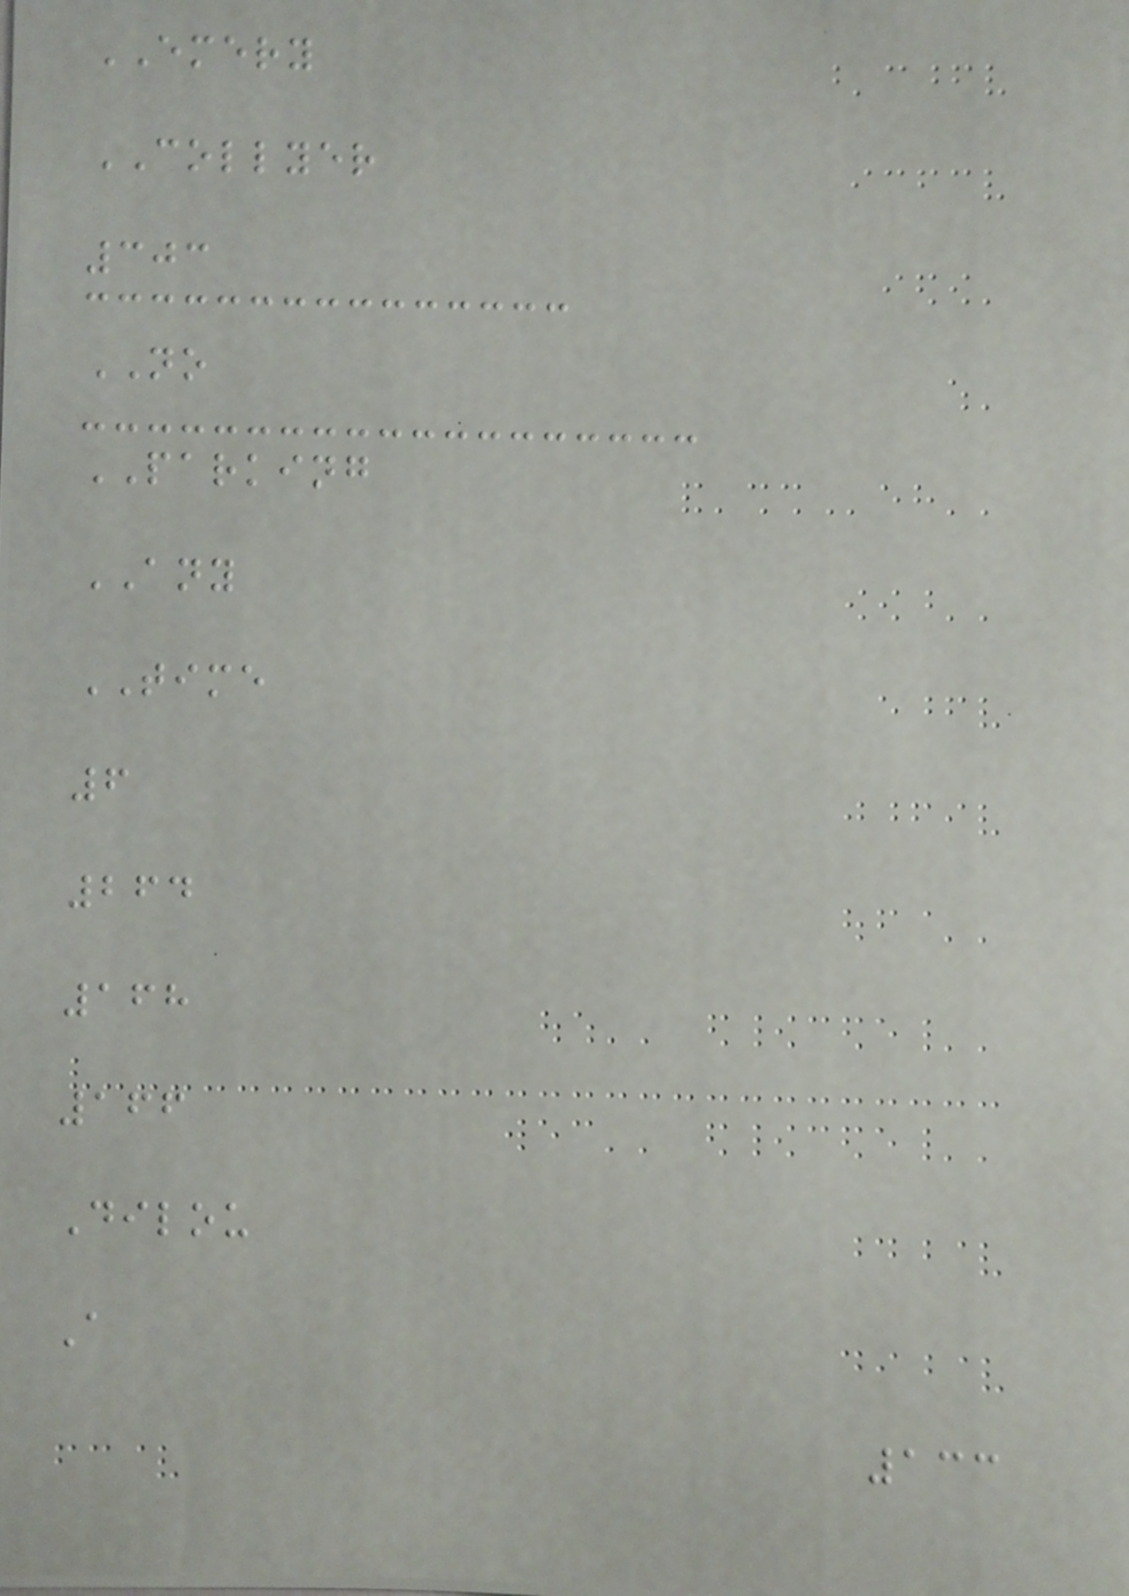EMERY
COLLYER
303
NO
PARKING
ANY
TIME
6
264
168
166
Dilou
A
133
